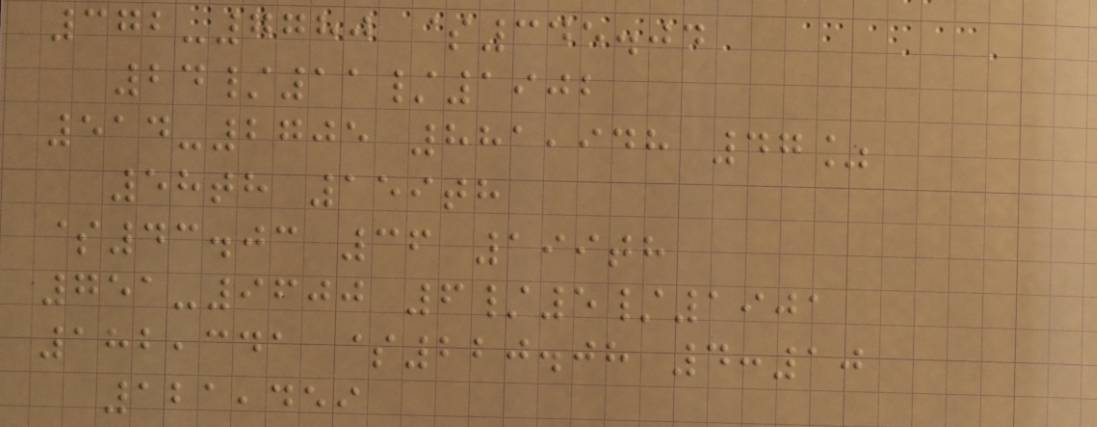372-7780 $345.04
24/11/1902
514-2705 881,948 47%
58th 159th
$43.03 36 199th
751-9600 6/5/1901
182,341 $220.08 4:10
121,459
